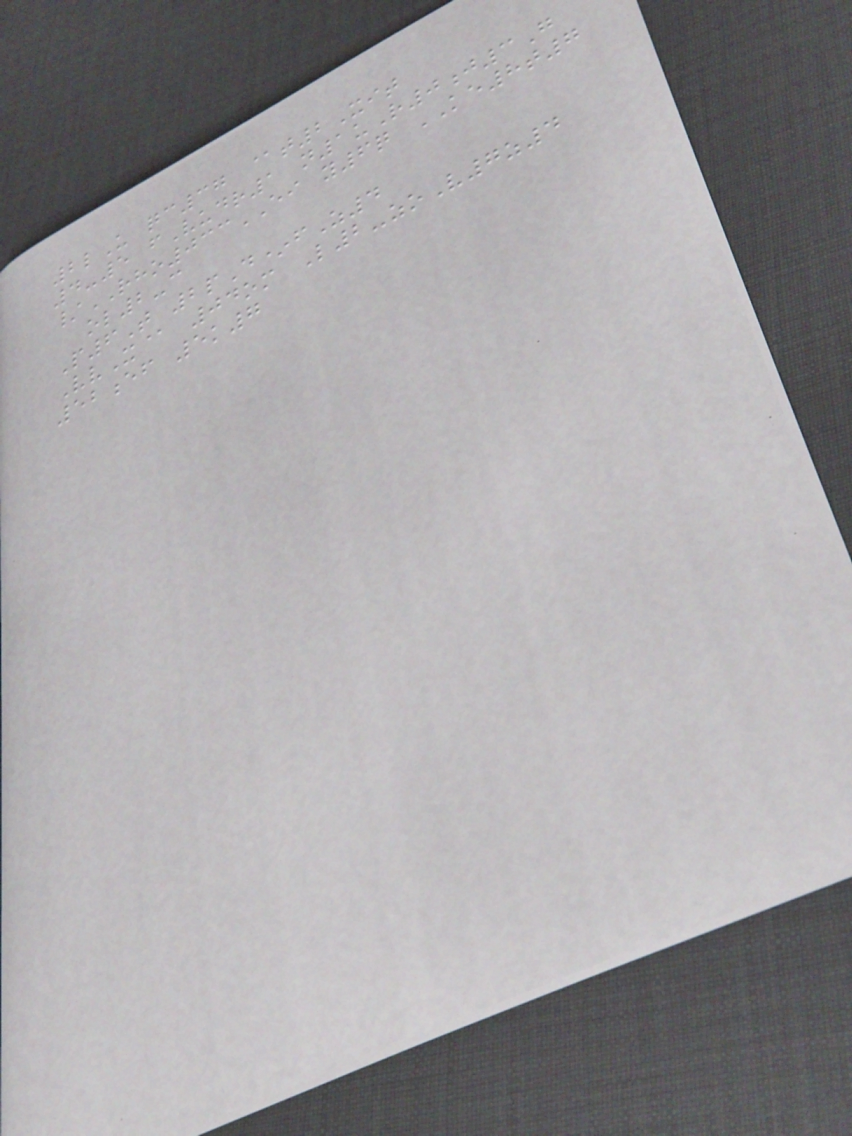2lU qc37 @t2Xit
4-5 fVudr1 n1uR0j3G
/RHO033EI y6q KE8t7
ol2-c
P6T 2pD*fZ4
VvX@ 04om L2-zoV7z4
52ef 5k7
